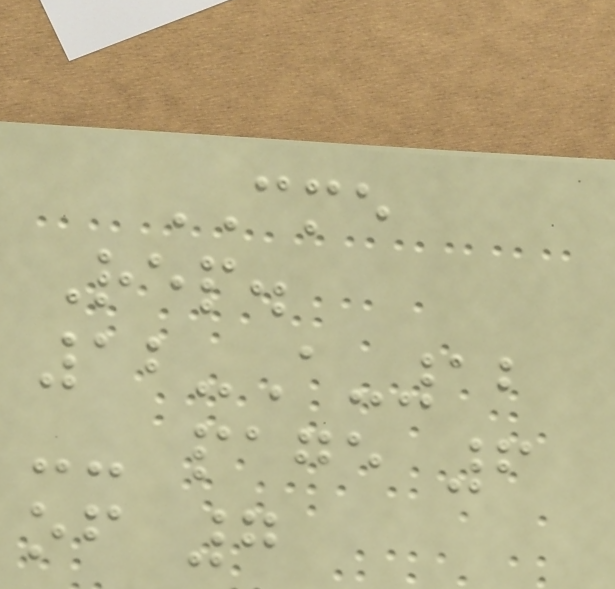CME
Rep.
12-A-12
-- page 6
of 7
